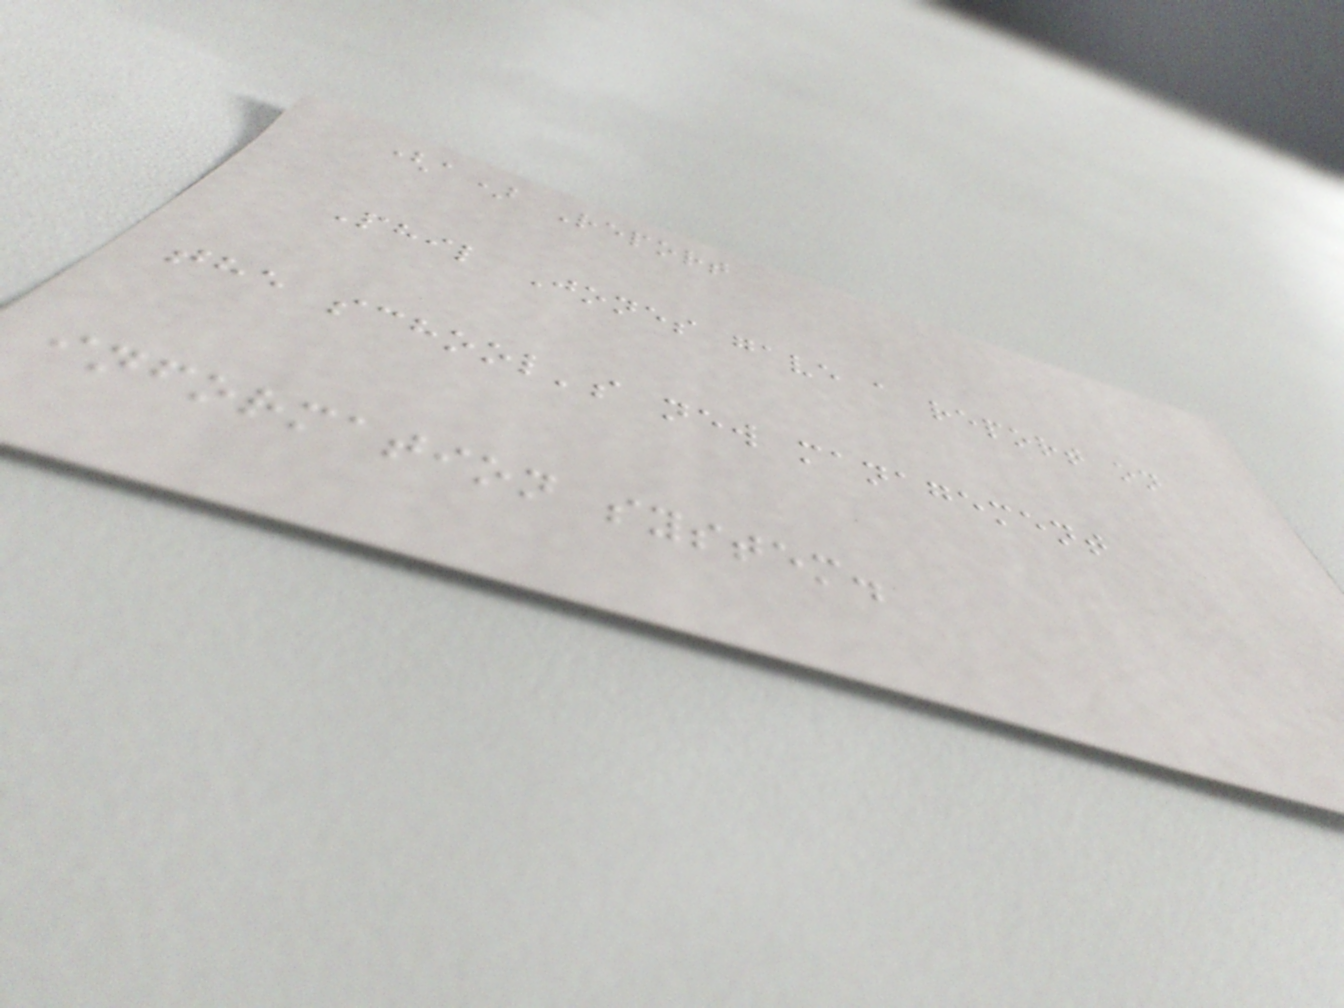(a) Report
Phil Jones gave a report on
the school's new management
information system.
